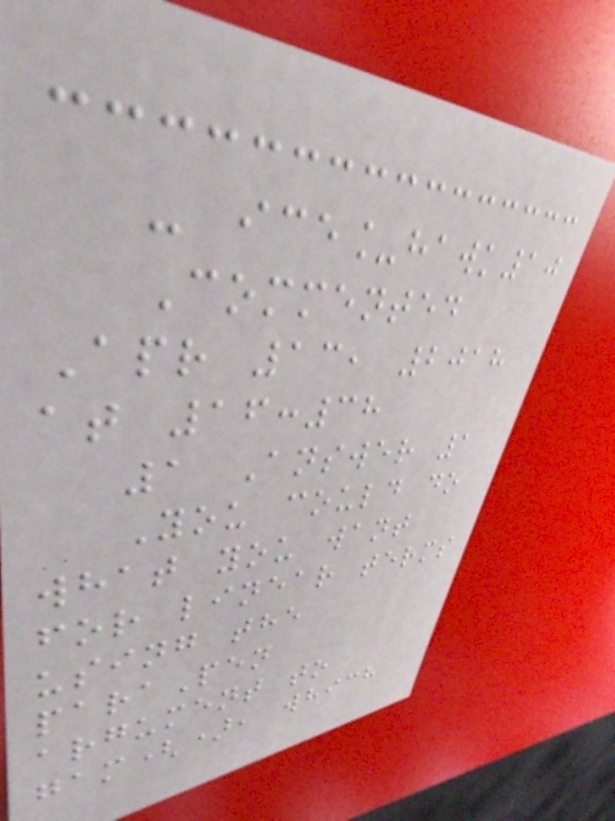- ice_hawk10
Commented
Apr 13, 2018
at 16:38
1 Answer 1
You could do
what you want
for linear terms
using the
paraPen
argument to
gam(), which
